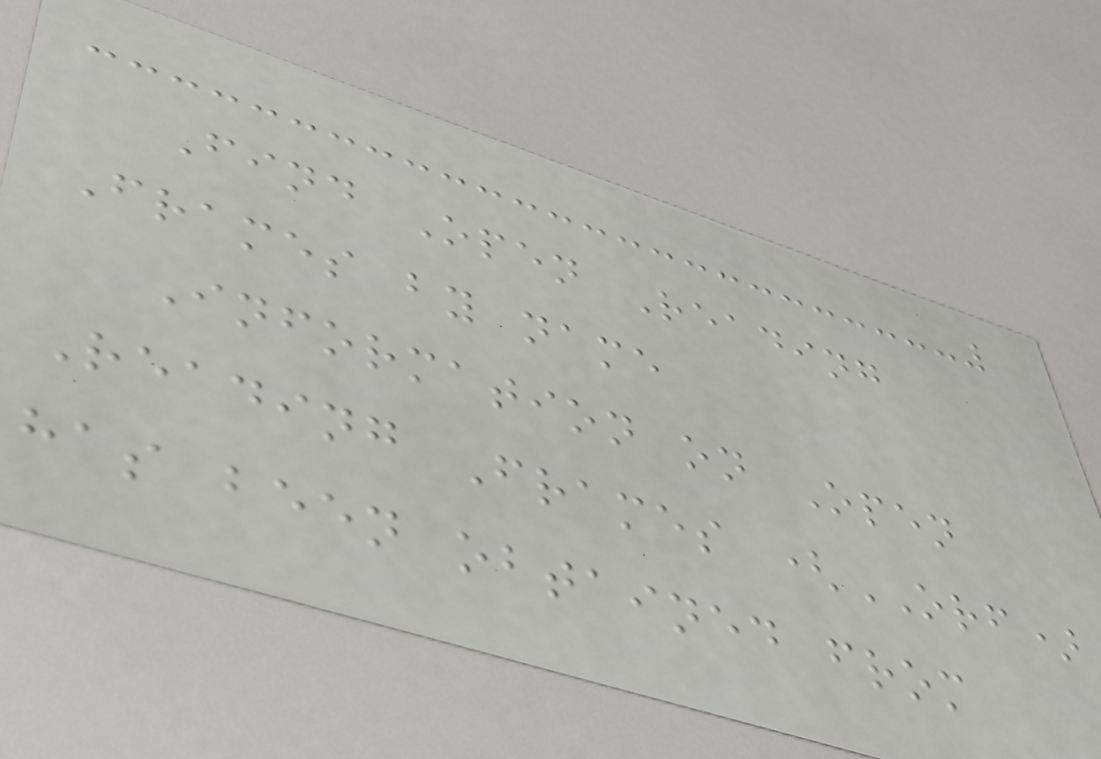Find Open Reading
Frames by name
Information on Open
Reading Frames (ORF)
has been obtained from
